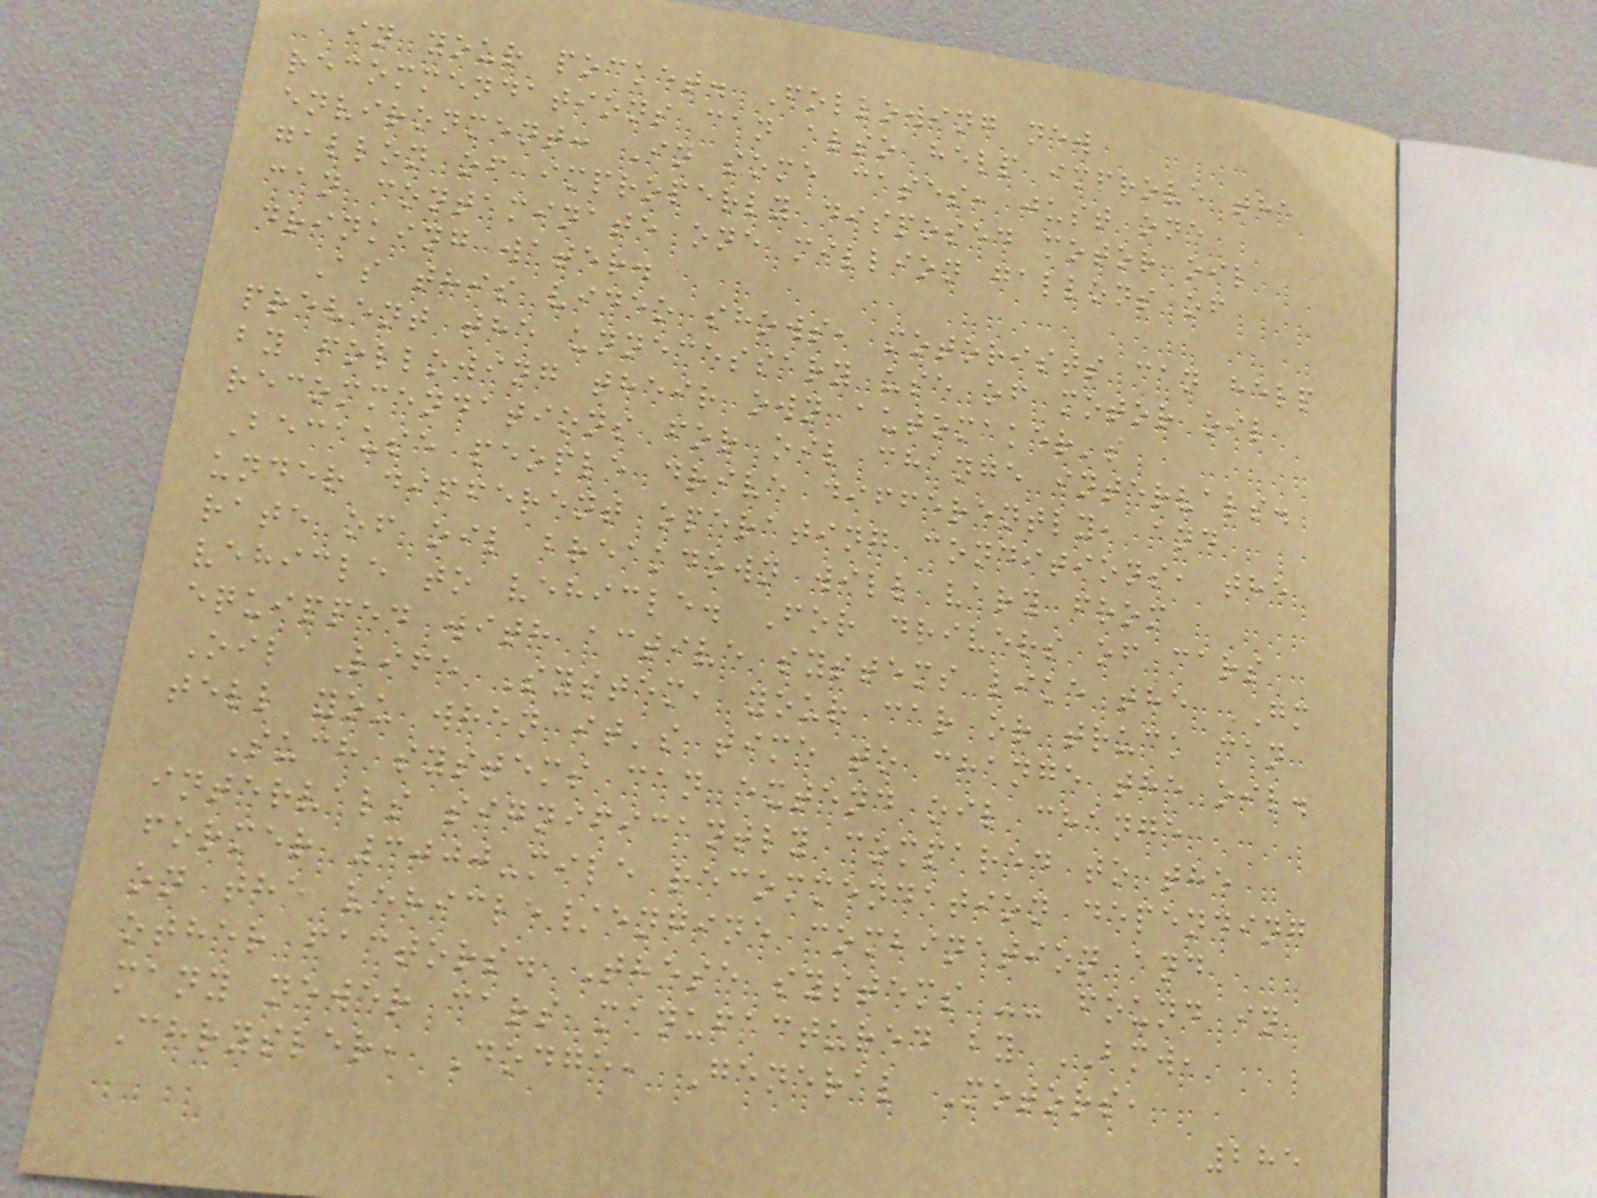in your pocket. Following new
recommendations can also help improve the
environment: In some cases, just one
gallon of improperly disposed motor oil
can contaminate one million gallons of
drinking water.
As this video shows, motorists can help
prevent the unnecessary use of motor oil
by following their own automaker's
recommendations for oil change intervals.
Because people drive differently, and
under different operating conditions, the
rate of oil breakdown will vary from
vehicle to vehicle. For drivers of cars
equipped with active systems like the GM
Oil Life System, your car or truck can
tell you when it's time to change the oil.
Such systems can extend oil change
intervals significantly compared to the
former 3000-mile recommendation depending
on the vehicle/engine combination and
other factors. These systems -- found in
many newer cars manufactured by BMW,
Chrysler, Dodge, General Motors,
285
